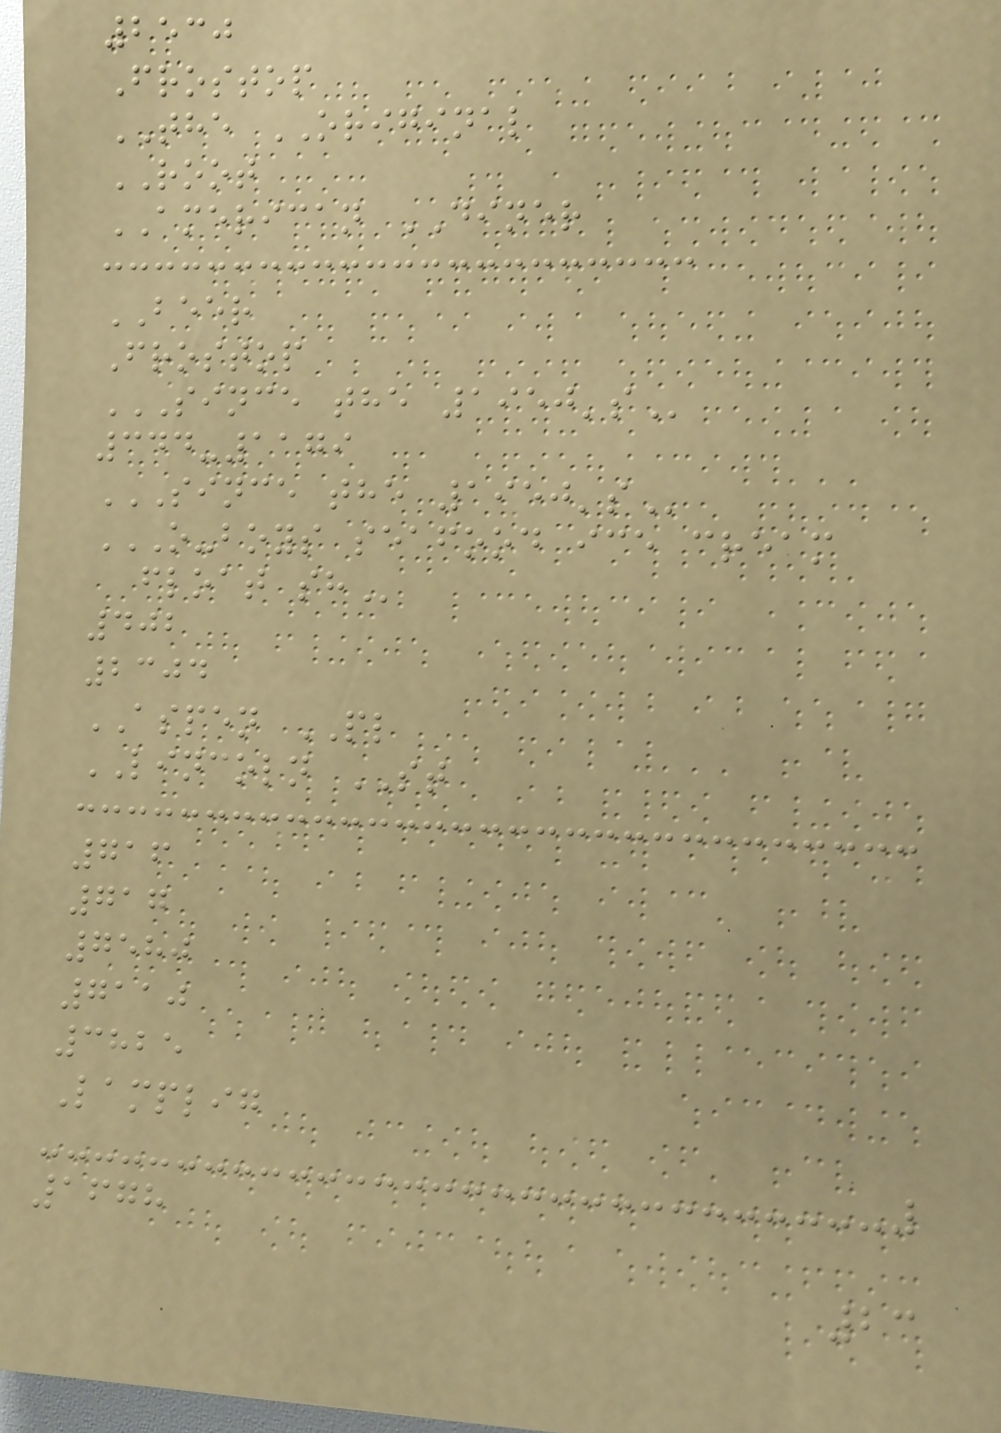2530
Frostop
THE ORIGINAL
ROOT
AMERICAN DINER
BEER
Frostop
SINCE THE 1950'S
344-1179
SINCE THE 1950'S
O-BOYS SEAFOOD ICE CREAM
FLOAT SH
402
2304
ASPEN PL
LINCOLN ST
716
717
7580
7110
3825
Lamplig
1678
23
